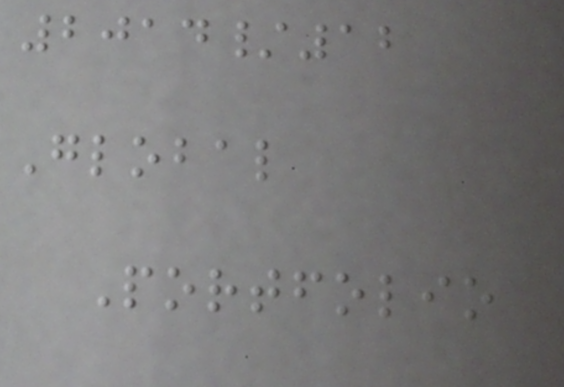2014/12
Global
Portfolio
